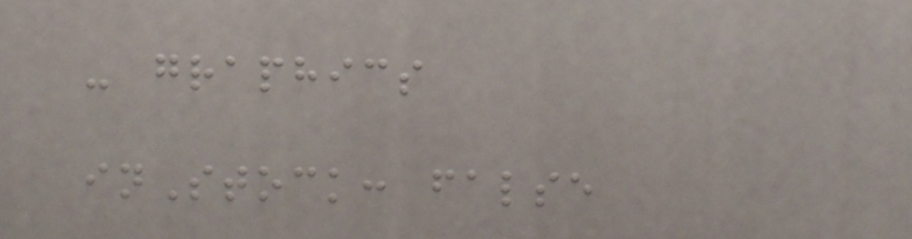- graphics
inStock: false
